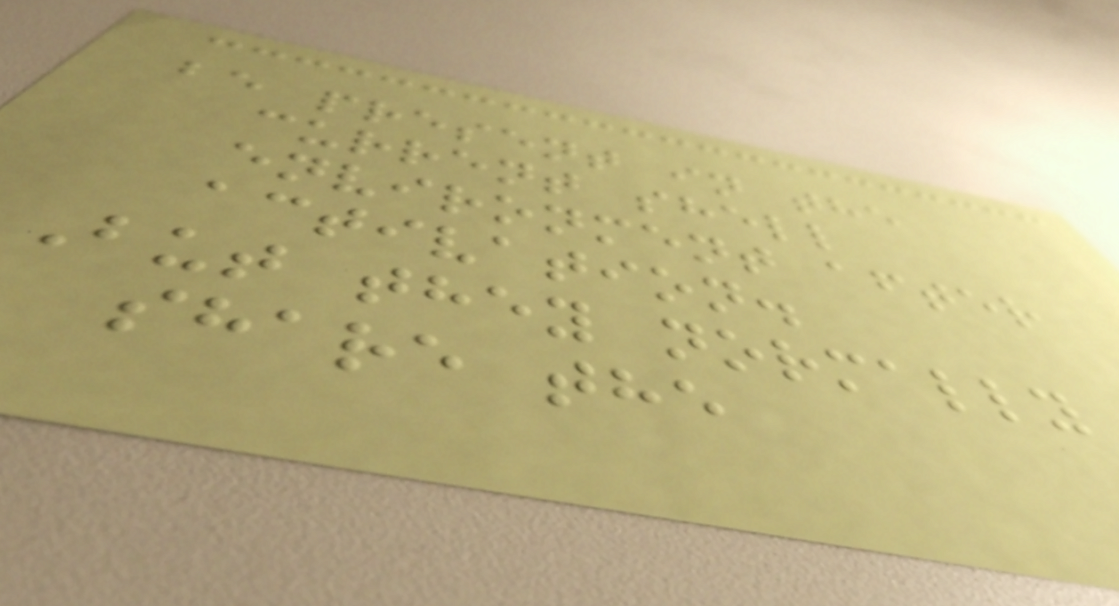be present in the
current shell
environment after
activation.
But they normally
share the
